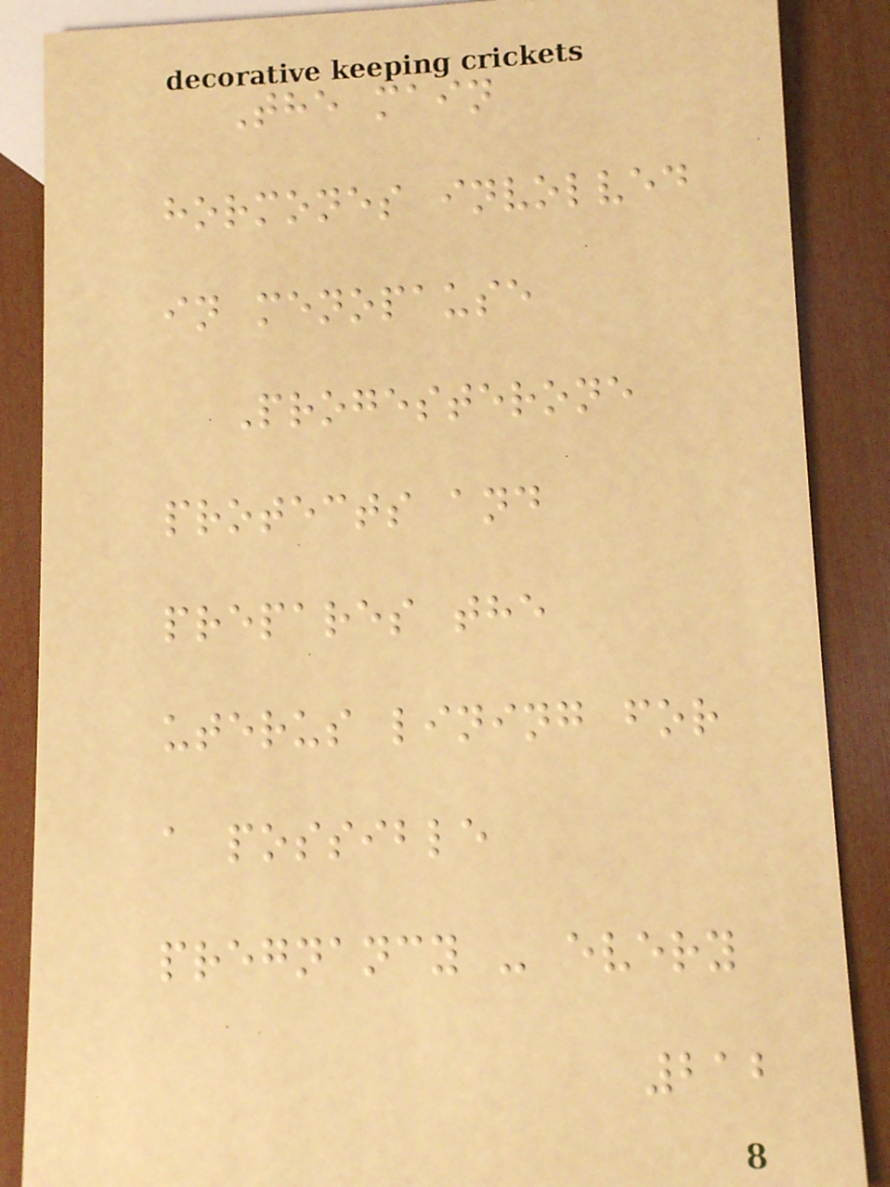The main
hormones involved
in menopause
Progesterone
protects and
prepares the
uterus lining for
a possible
pregnancy - every
212
